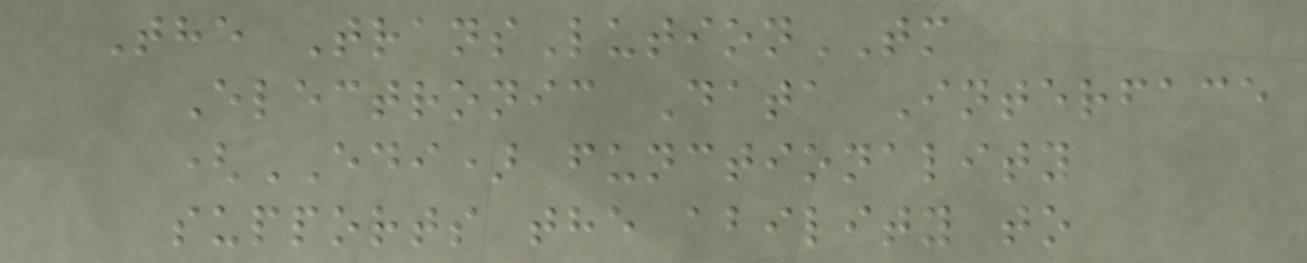The TransLutionTM
Electronic Data Interface
(EDI) functionality
supports the ability to
